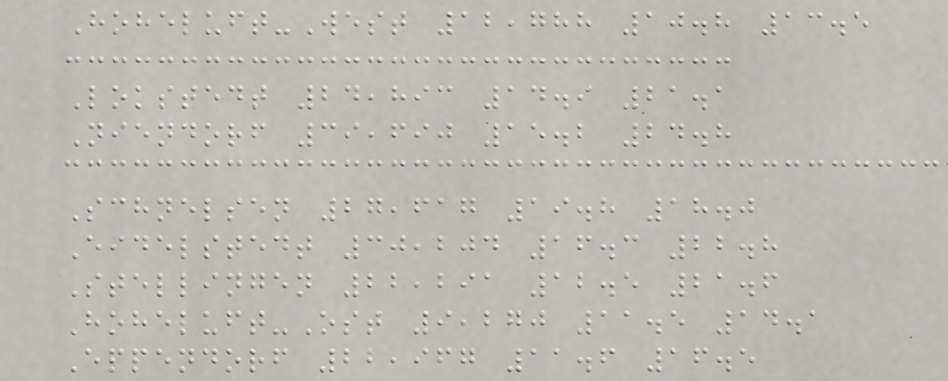Hoheluft-West 12,788 10.8 13.5
Lokstedt 24,893 14.9 21.1
Niendorf 39,690 15.2 24.8
Schnelsen 27,617 19.8 18.0
Eidelstedt 30,204 16.3 22.8
Stellingen 22,291 12.5 21.6
Hoheluft-Ost 9,270 11.5 14.1
Eppendorf 22,967 11.6 16.5
